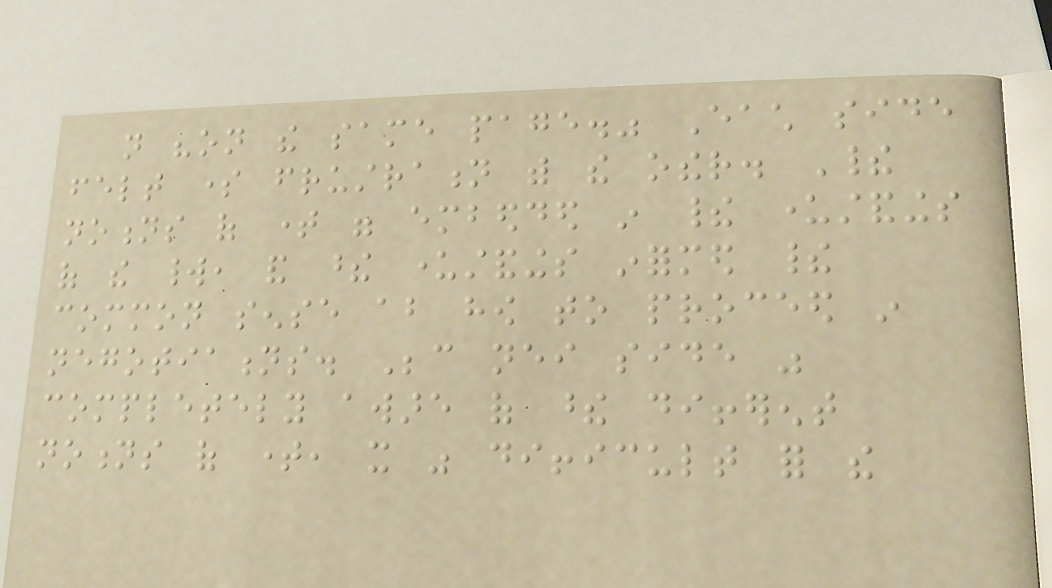not "on the same page." Each side
felt some frustration with the other. Their
notions of time were embedded in their understandings
of the world, and these understandings informed their
common sense about how to proceed in
negotiations. Because neither side was
completely aware of these different
notions of time, it was difficult for the
